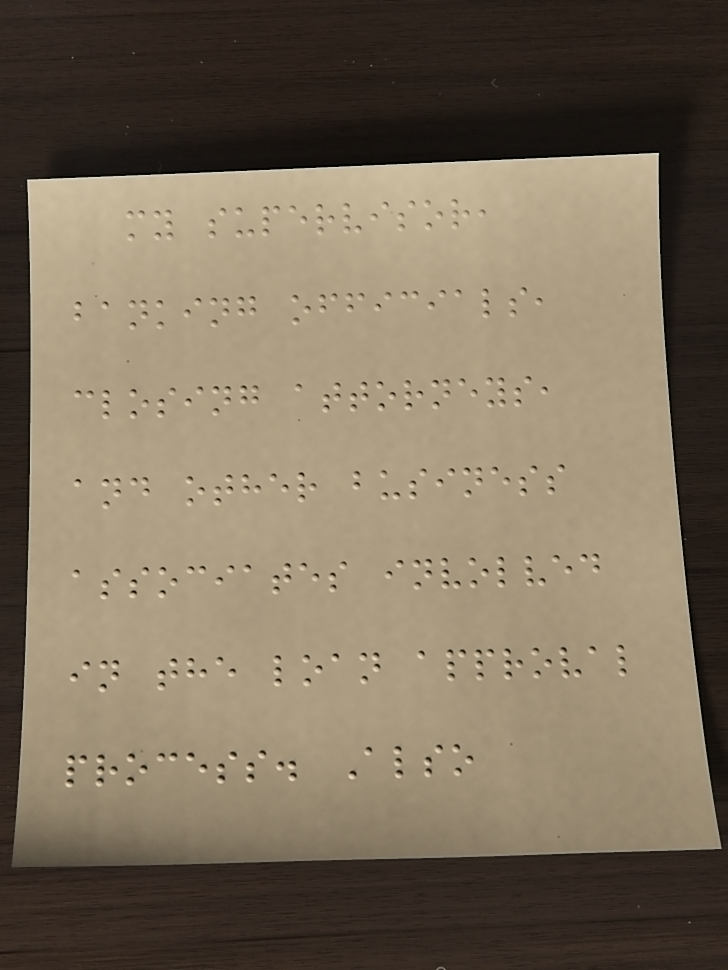my supervisor,
banking officials,
closing attorneys,
and other business
associates involved
in the loan approval
process. Also
